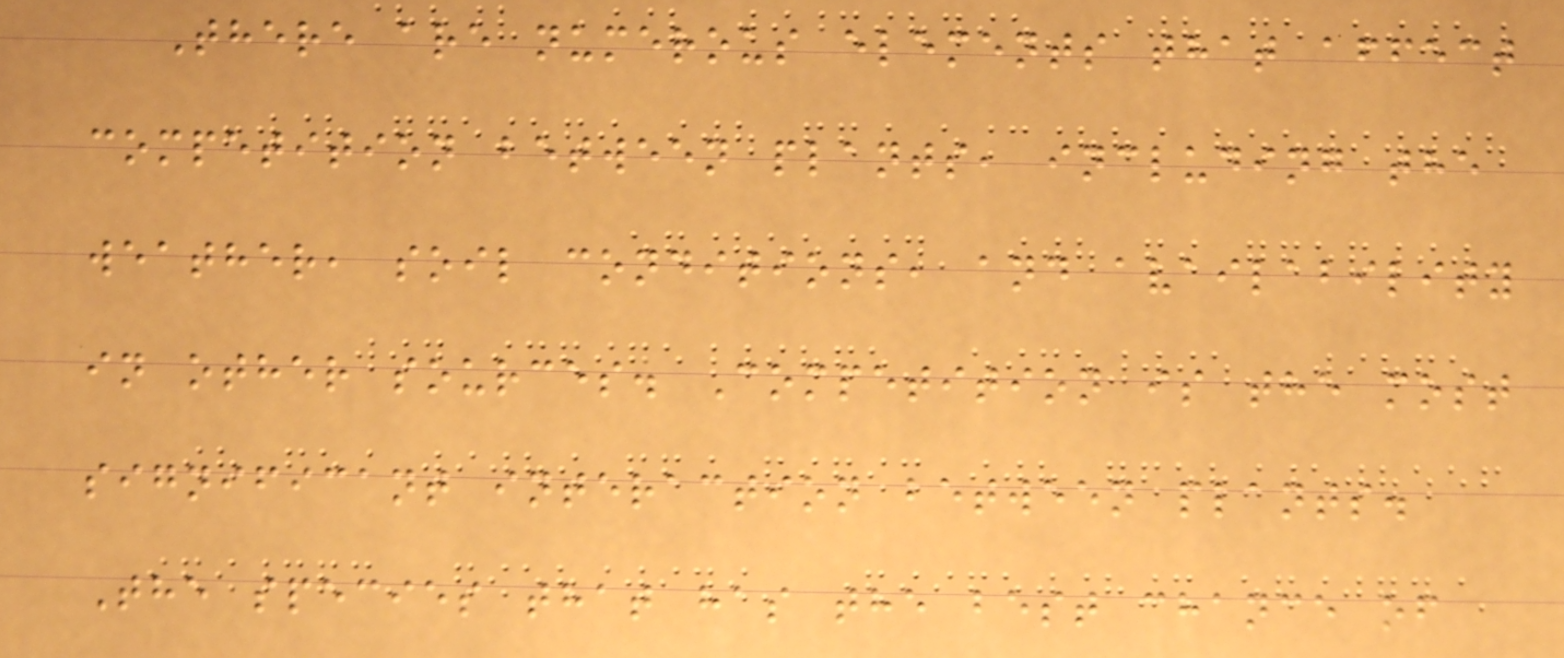There are numerous elements that affect
competition between plants, including the
weather, soil conditions, and availability
in other sources. Competition is the most
significant interaction between plants.
The species that has the best chance of
